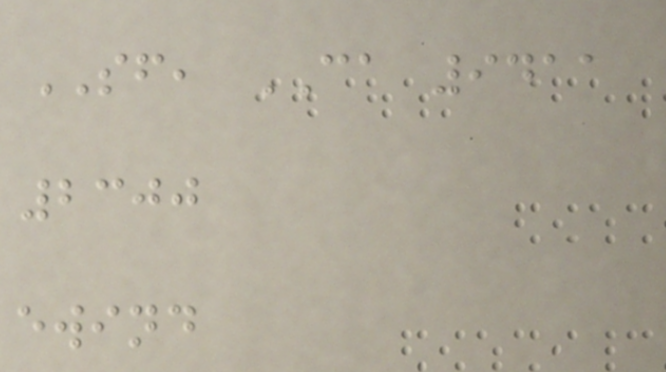SF, CA 9411
2300
ewind
